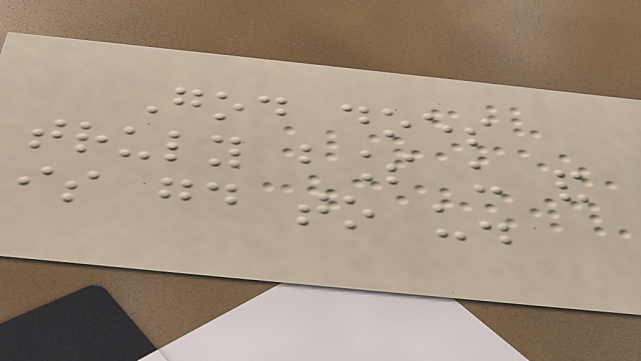God does
truly bless us and
is good to us.
